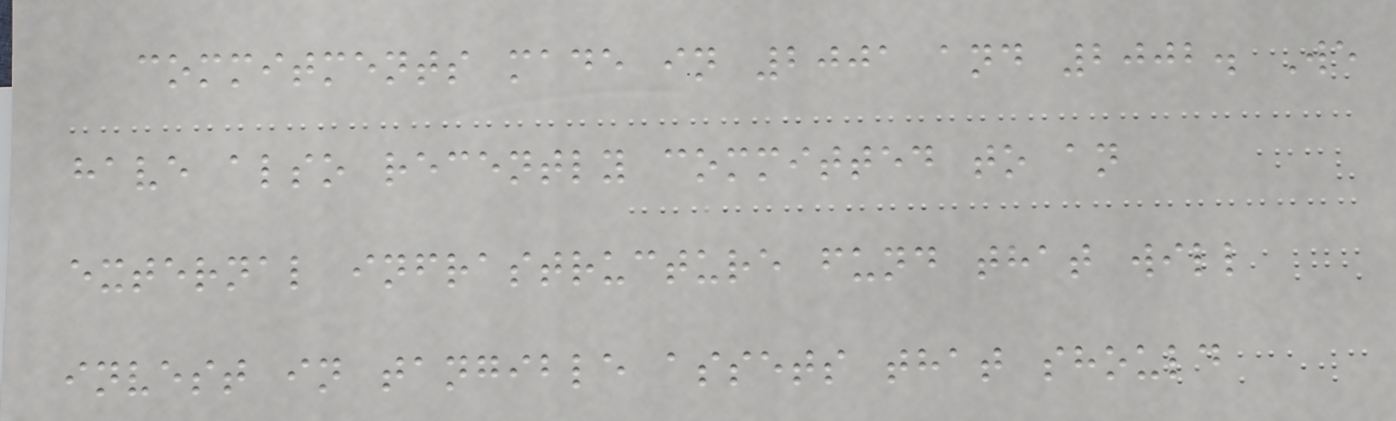commitments made in 2001 and 2002. We
have also recently committed to an
external infrastructure fund that will
invest in tangible assets that should
